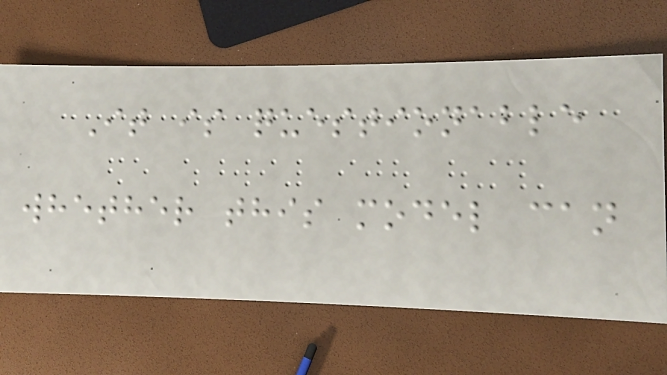It is questionable
whether this model can
